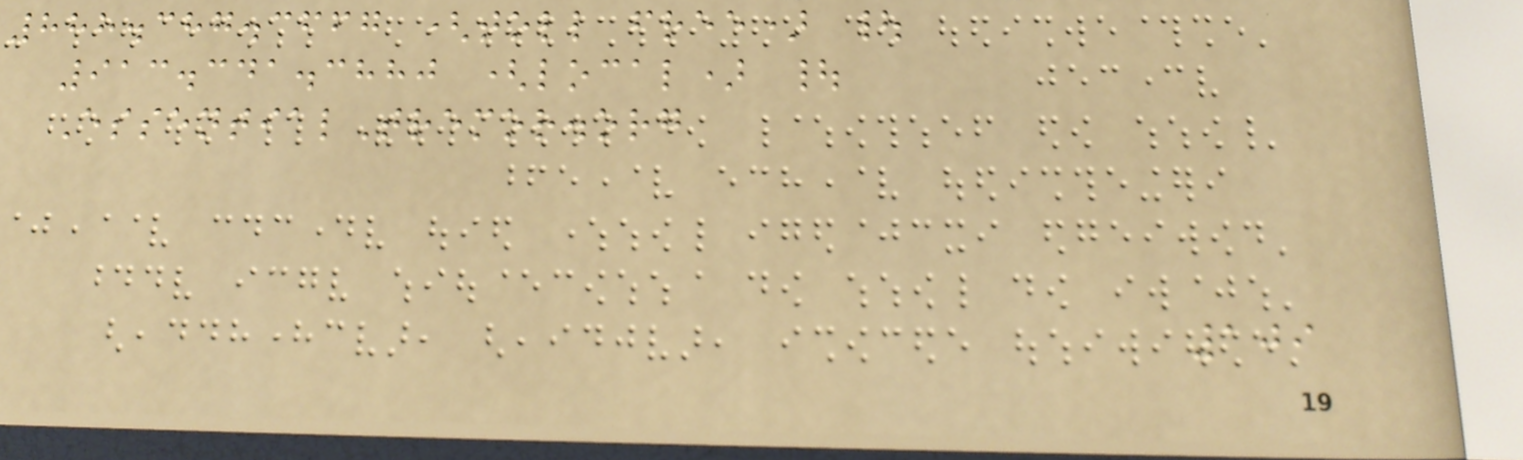888.387.3667 (toll free) |
913.341.3880 (local) |
EssentialTremor.org
109
